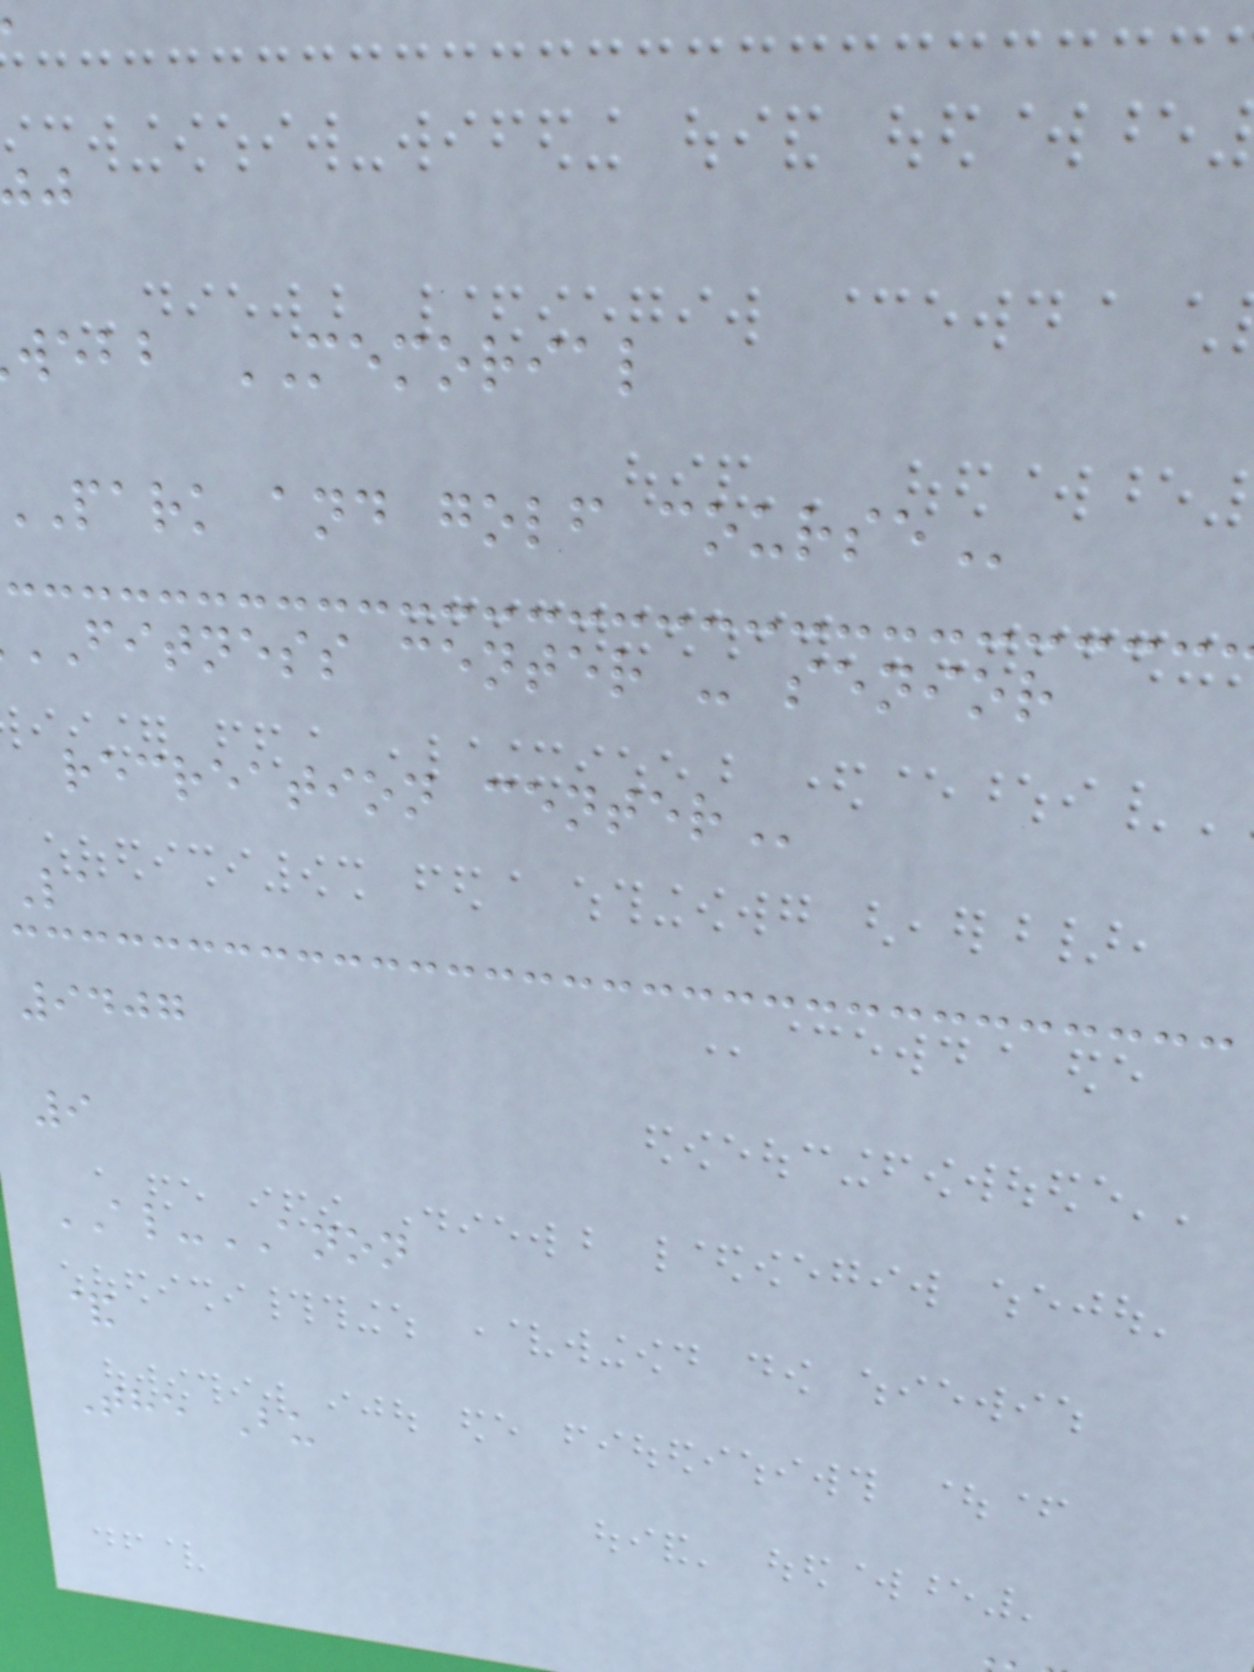webb MEMORIAL
park and golf
FITNESS center - senior
recreation
La
9407
9
AL-ANON
&
The Bu
